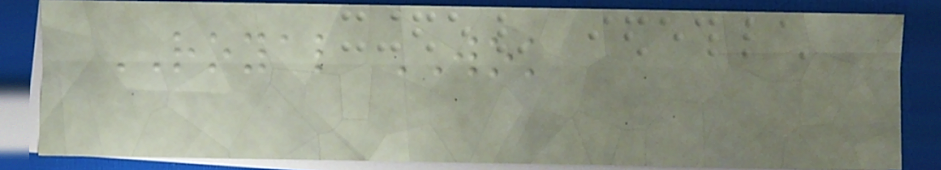ROYAL WOK
